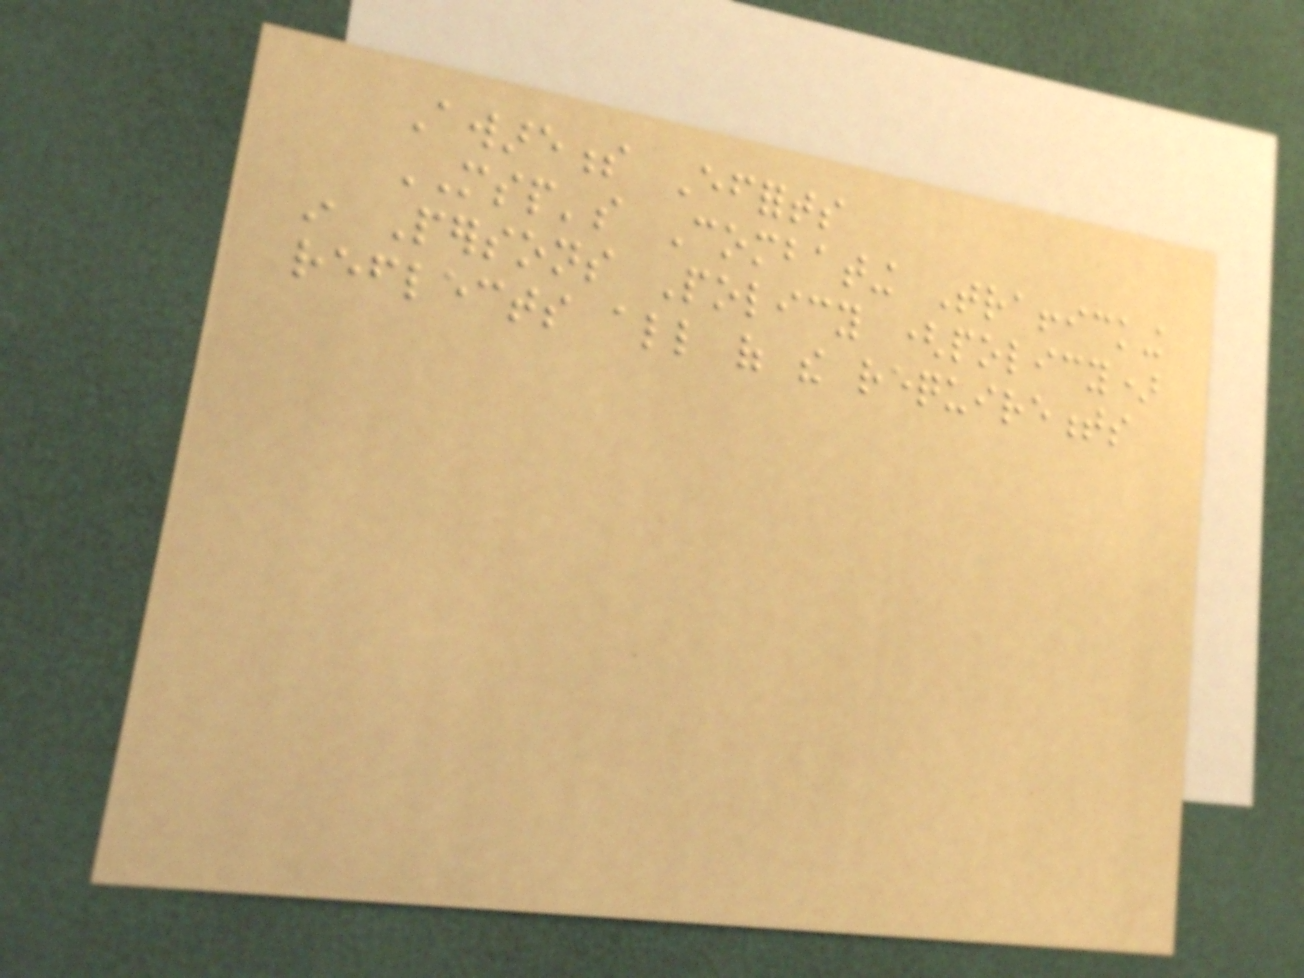Awareness Efforts
MSP's Combating Trafficking
in Persons Policy (policy)
reflects all of the requirements
